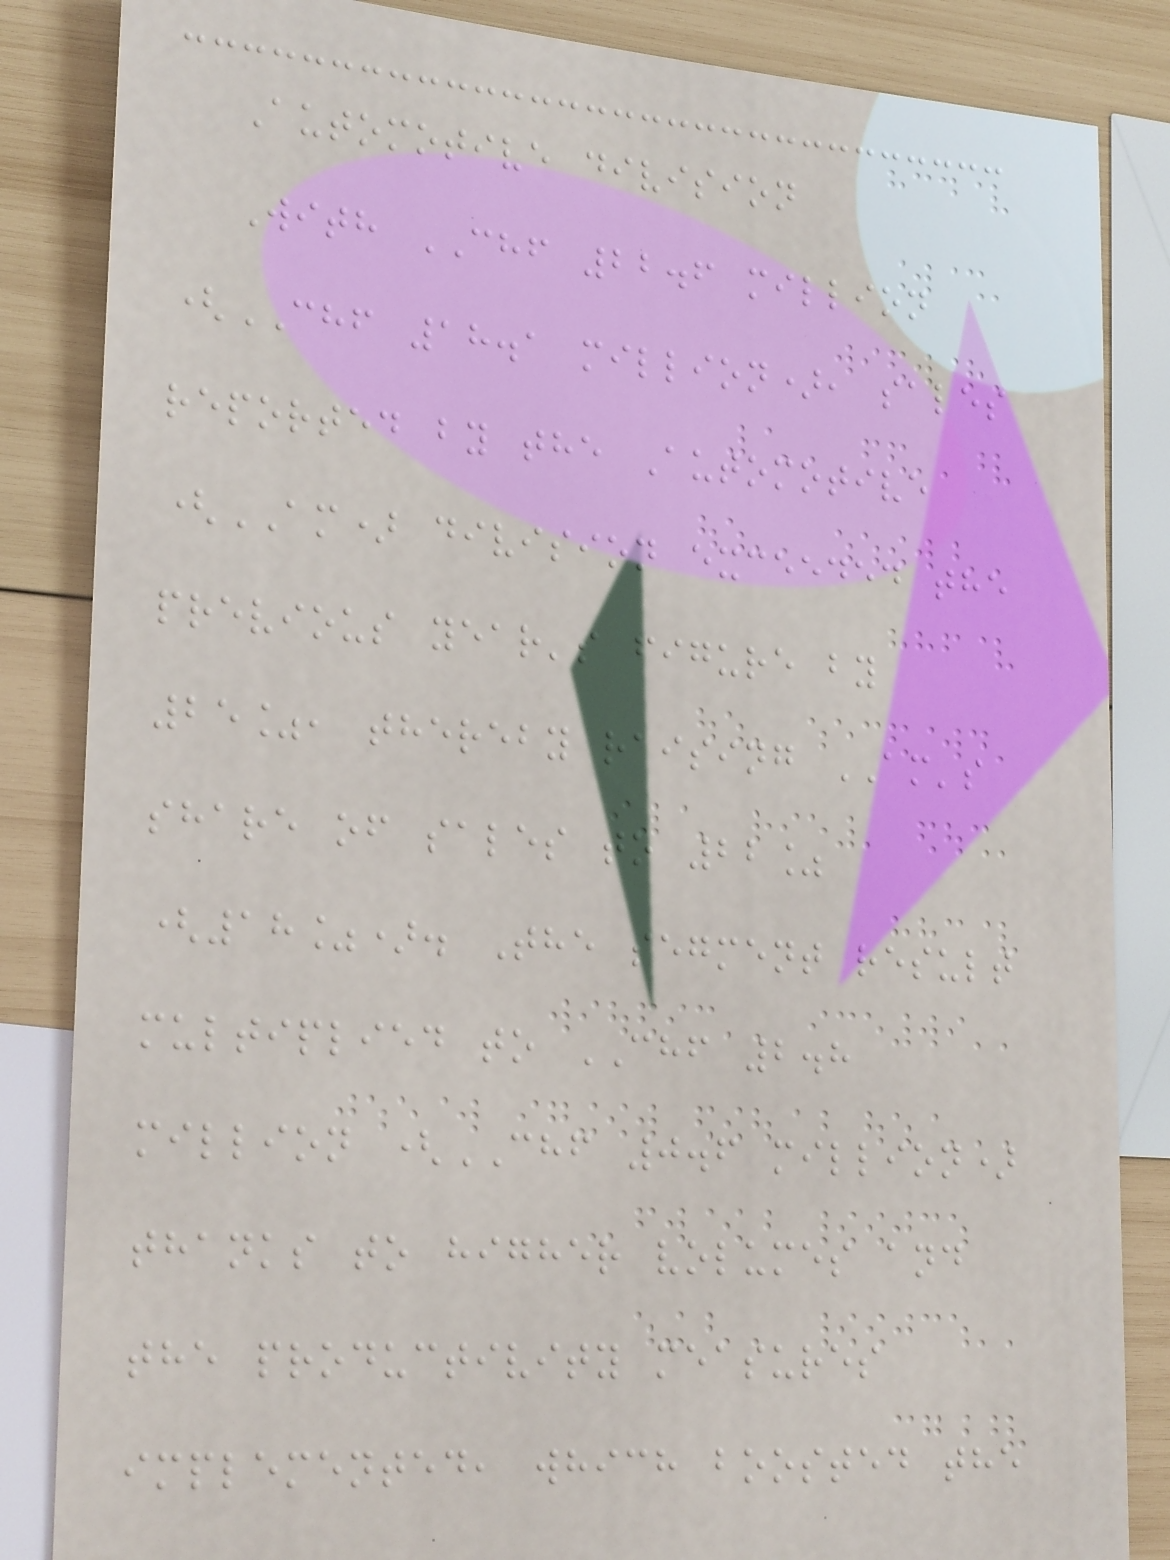Automotive division
With CHF 22.6 million
(CHF 18.1 million), sales
reported by the Automotive
(AM) division exceeded the
previous year's figure by
25%, thereby raising AM's
share of sales to 22%
(18%). The segment result
multiplied to CHF 2.8
million (CHF 0.6 million)
thanks to higher volumes and
the productivity measures
implemented, which boosted the
